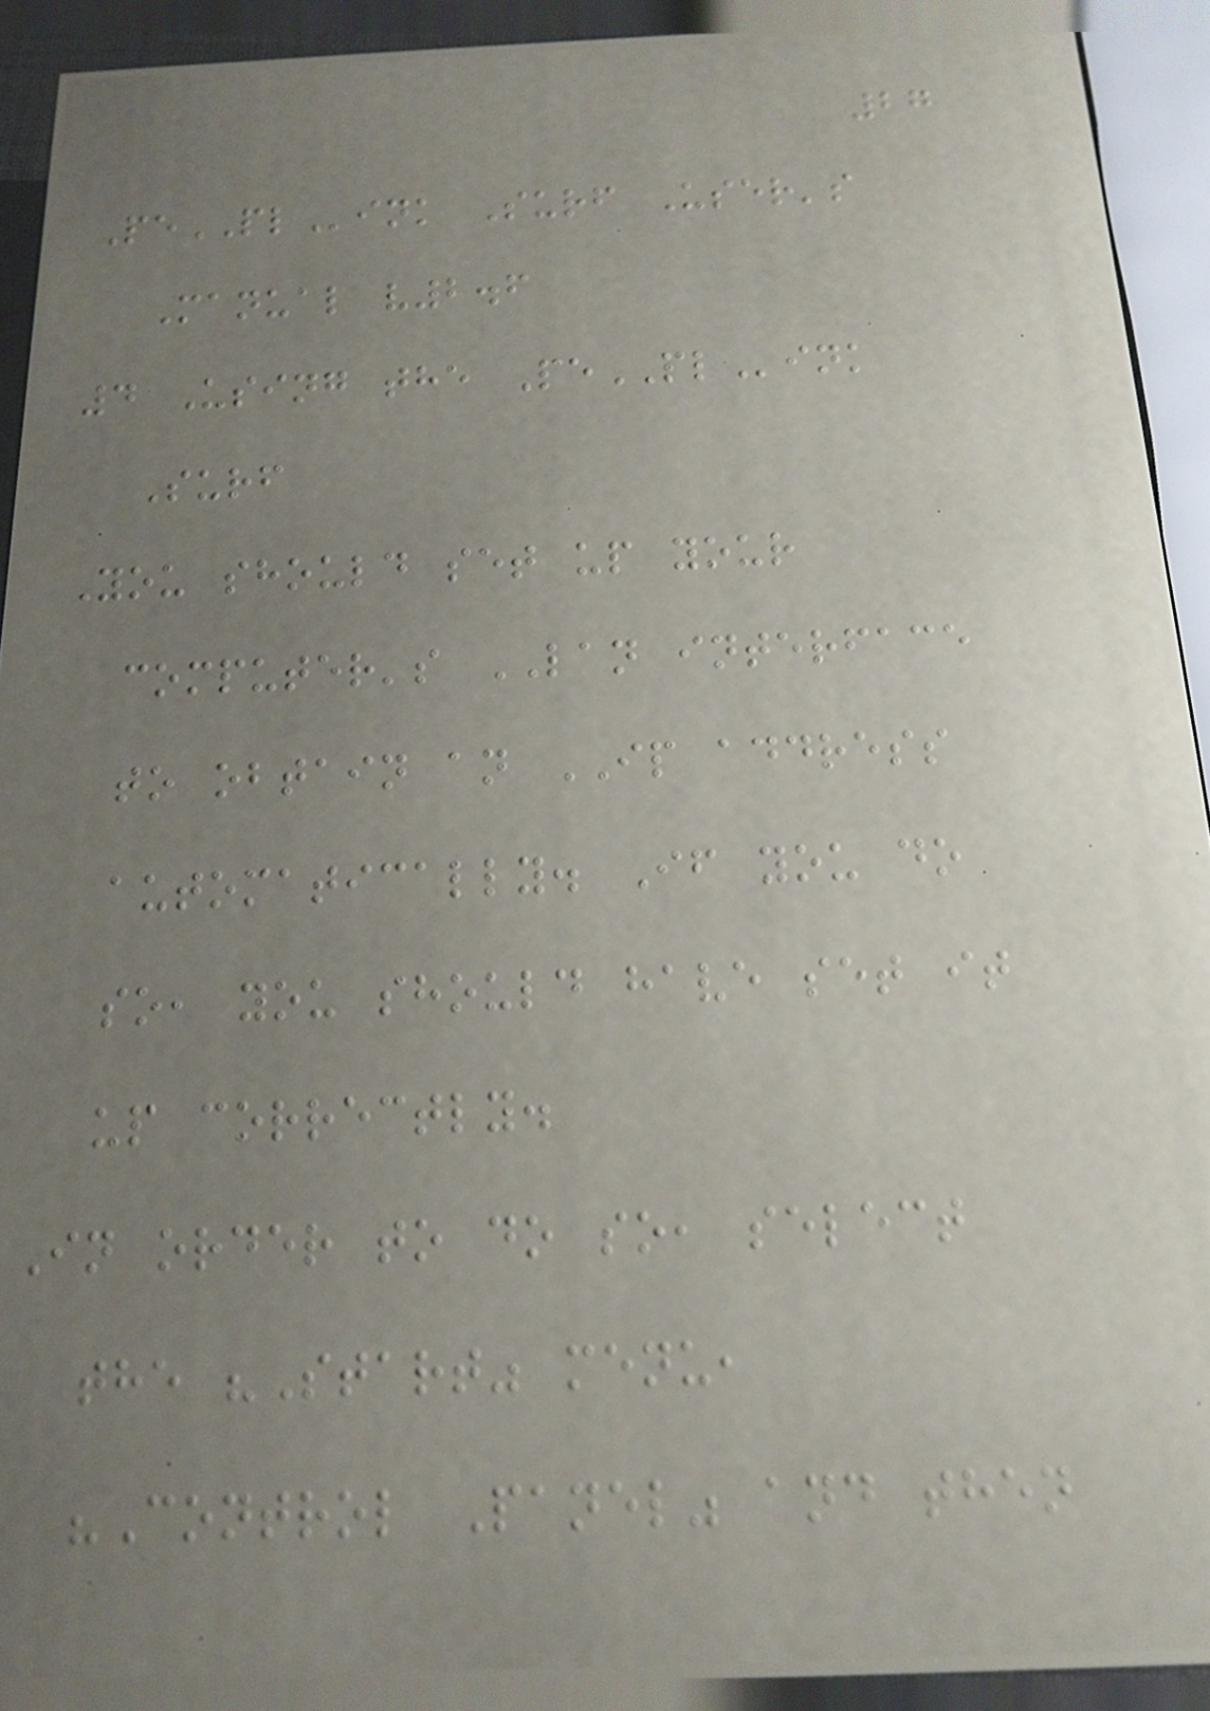27
PePLink Surf User's
Manual v2.6
4 Using the PePLink
Surf
You should set up your
computer's LAN interface
to obtain an IP address
automatically. If you do
so, you should have set it
up correctly.
In order to do so, select
the "Start" menu,
"Control Panel" and then
